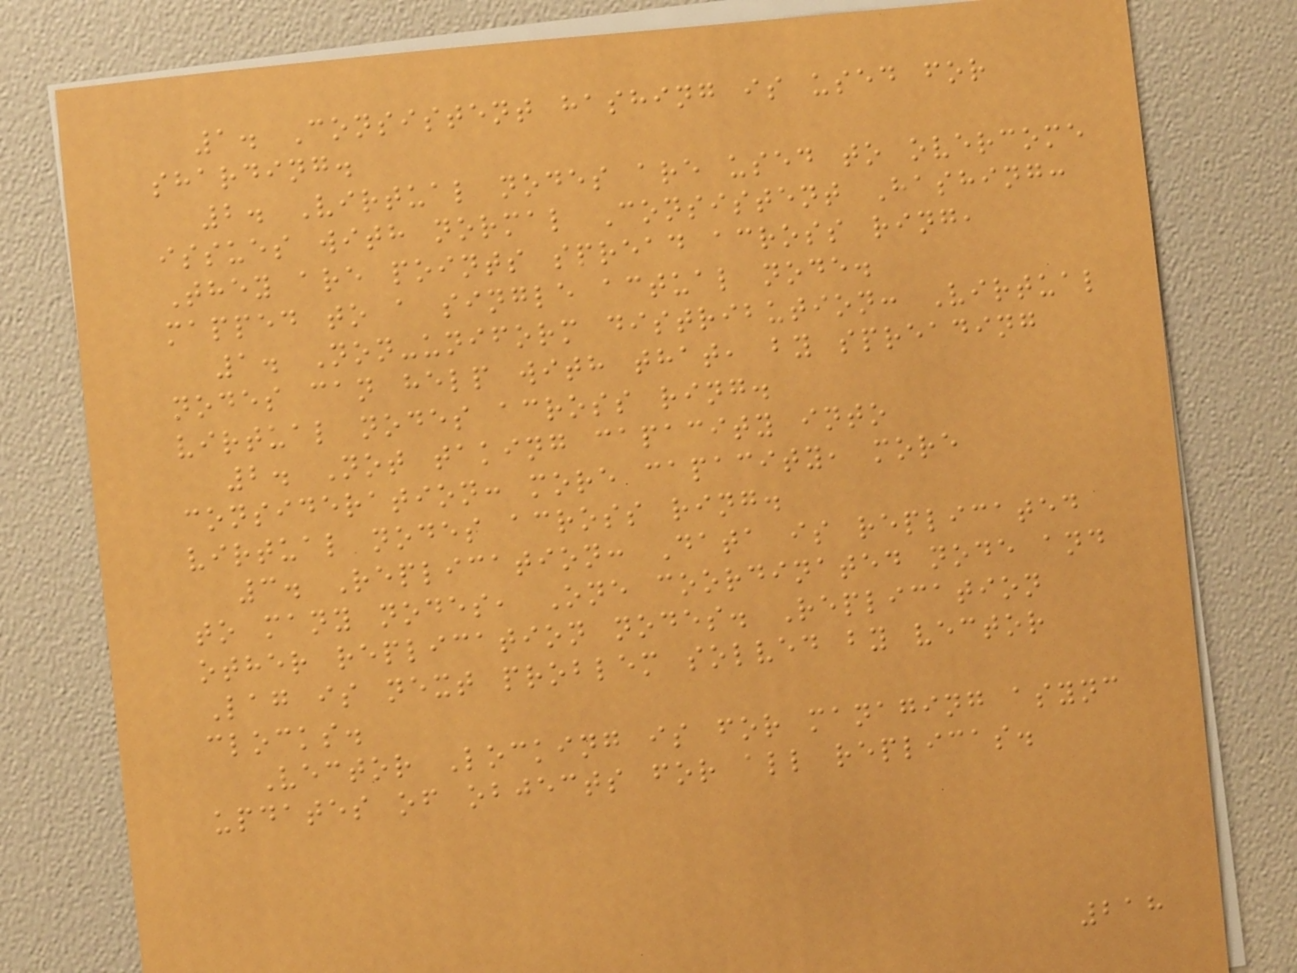1. Consistent hashing is used for
sharding.
2. Virtual nodes are used to overcome
issues with normal Consistent Hashing:
They are points spread across ring,
mapped to a single actual node.
1. Non-uniform distribution: Virtual
nodes can help with that, by spreading
virtual nodes across ring.
2. Not taking capacity into
consideration: more capacity, more
virtual nodes across ring.
3. Replication: Data is replicated
to many nodes, One coordinated node and
other replication nodes. Replication
Lag is next problem solved by vector
clocks.
Vector Locking is for managing async
updates of objects for all replicas.
218
